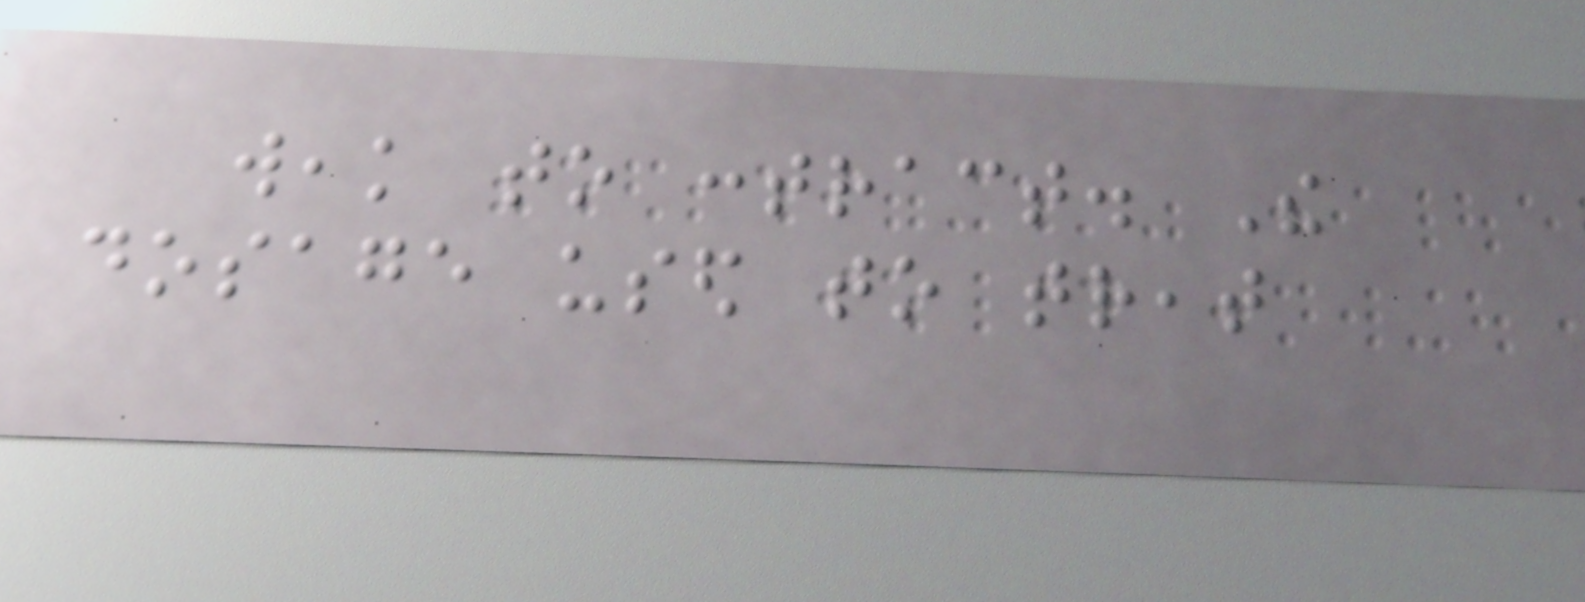weak to contract. The
dosage used to treat
